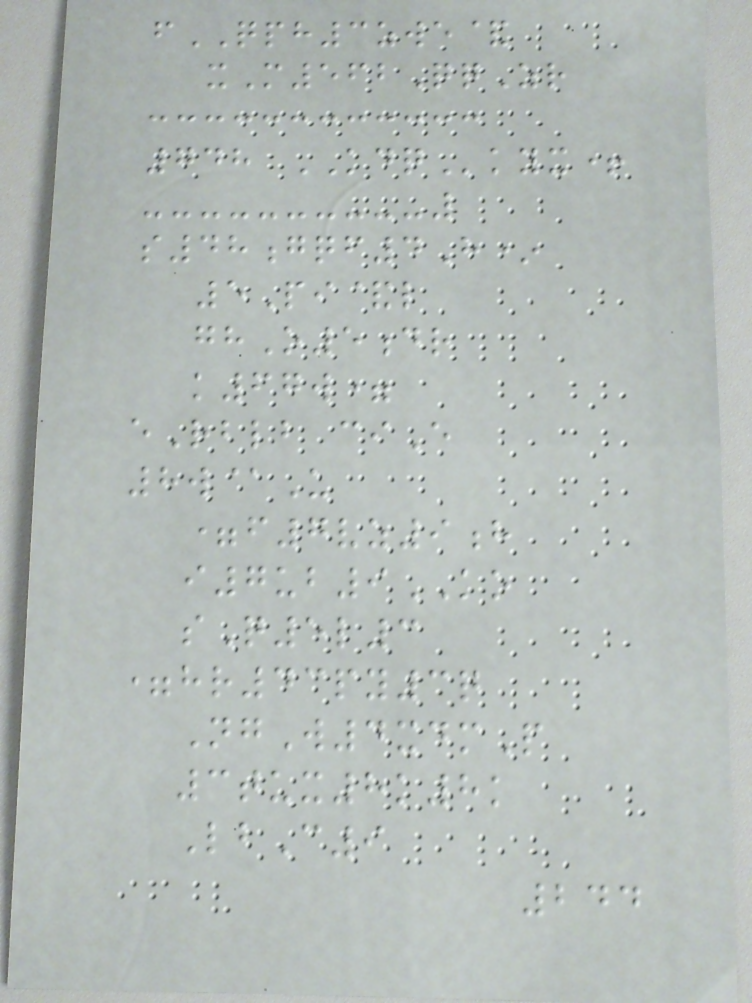fQPH3zwe&
xM562QqZr
748 KDQkyx+
s48gqf4H*
5Pi&l
ghO5dr
k67w=
eRblb ciE
8w@U
=f7vz9h
i7ub9KO
sQ5l3
=hr43py3q
NgW4xdmP
3tux8k8k
LbC9
244
